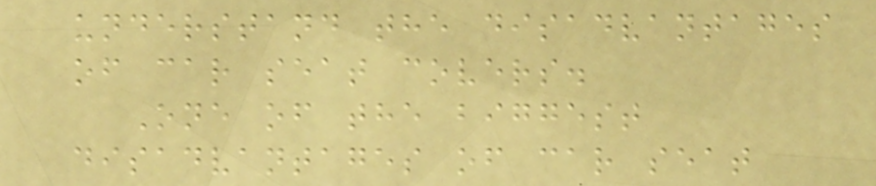understand the disadvantages
of car seat covers.
One of the biggest
disadvantages of car seat
